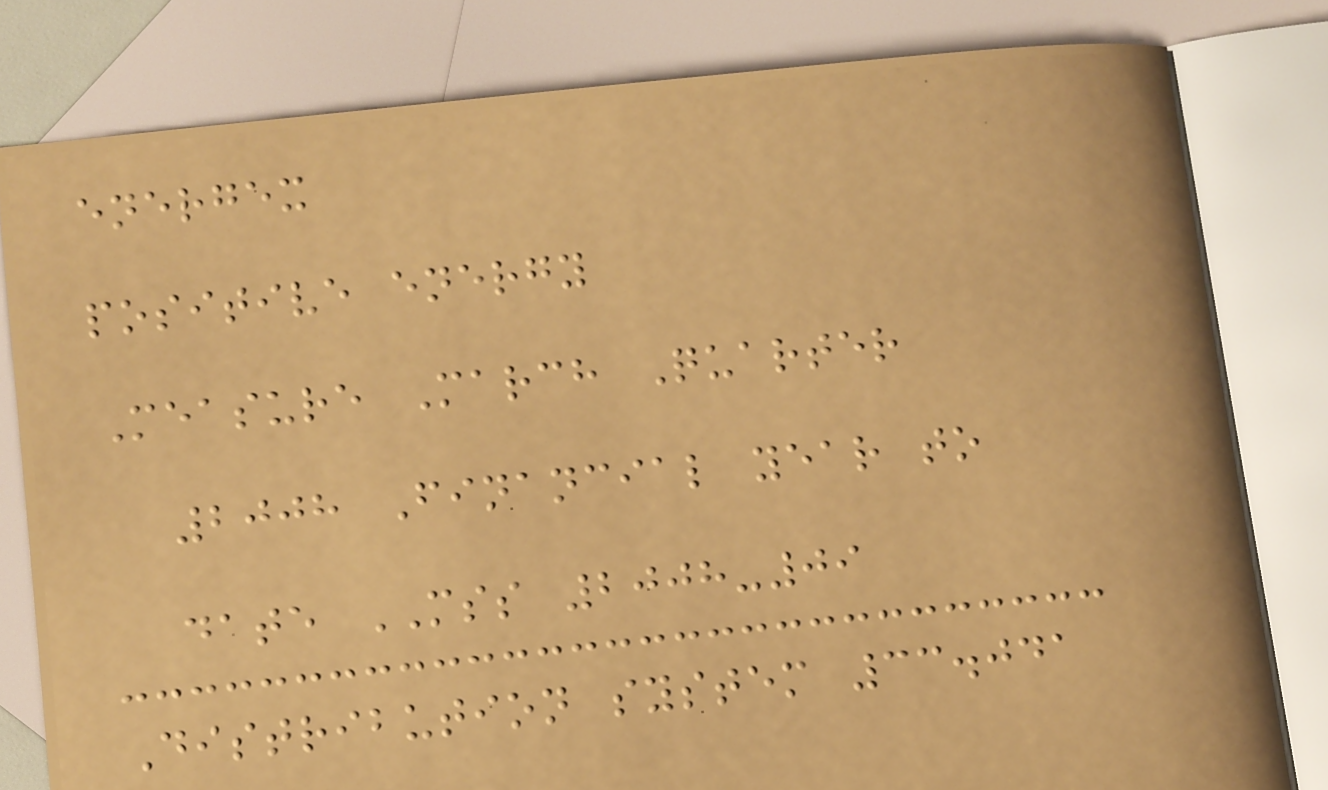energex
positive energy
Measure March Quarter
2008 Financial year to
date MSS 2008-09
Distribution system 33.041
